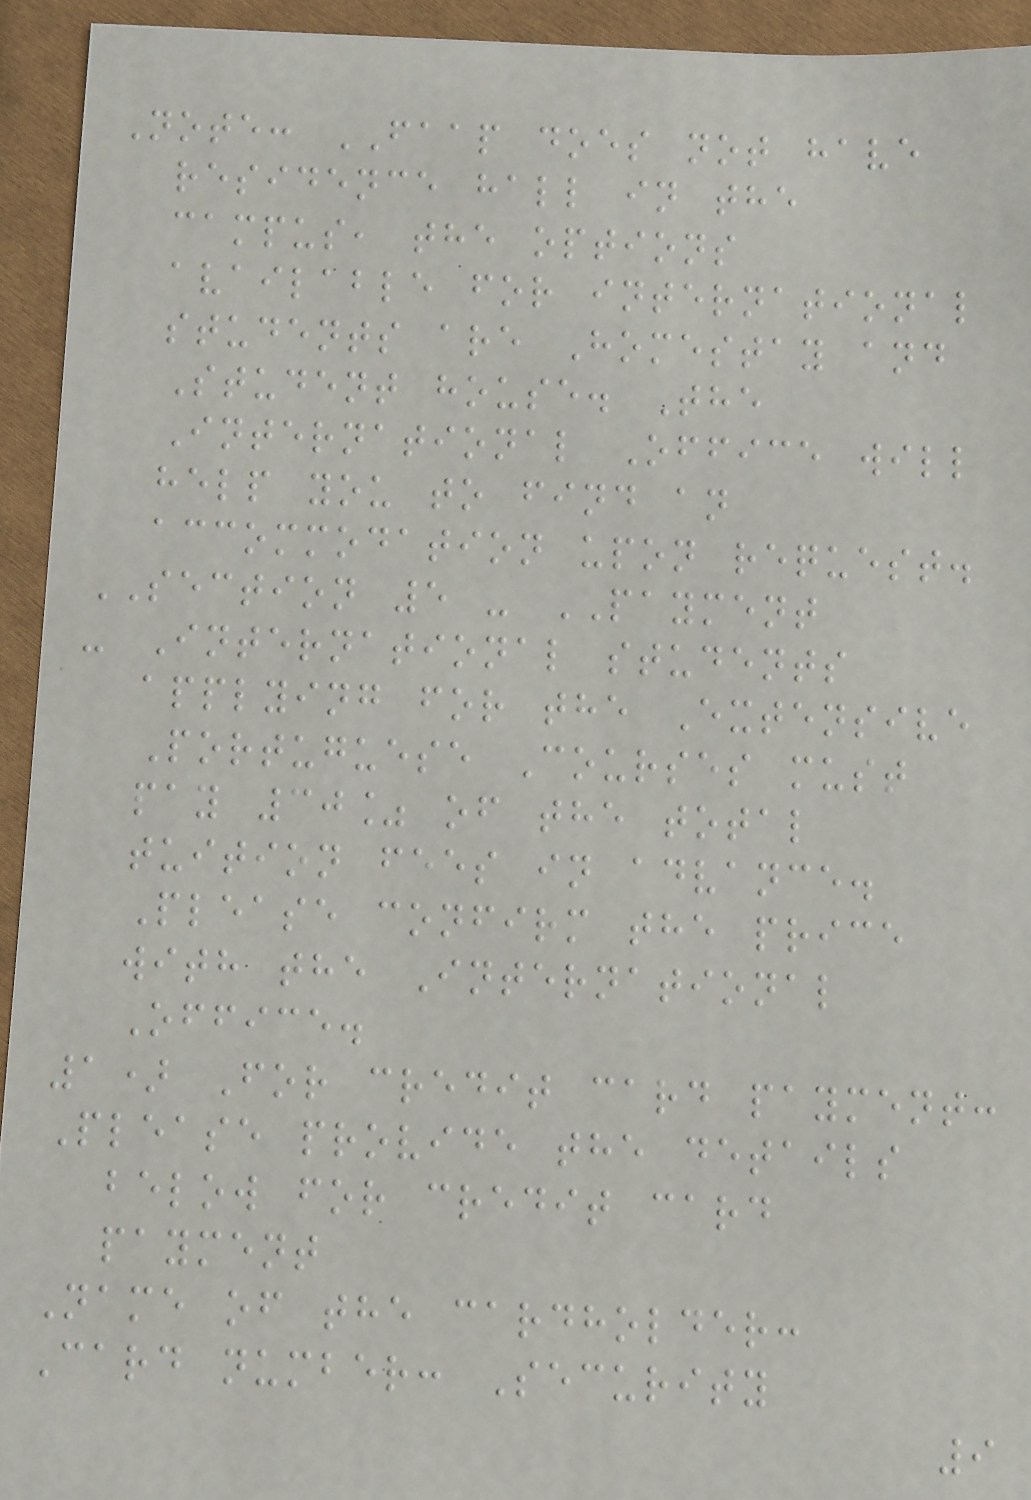Note: FAAP does not have
residence hall in the
campus, the options
available for international
students are Homestay and
Student house. The
International Office will
help you to find an
accommodation upon request.
SECTION 5 - PAYMENT
- International students
applying for the Extensive
Portuguese Courses must
pay 30% of the total
tuition fees in advance.
Please confirm the price
with the International
Office.
1) For credit card payment:
Please provide the details
below for credit card
payment
Name of the cardholder:
Card number: Security
9
